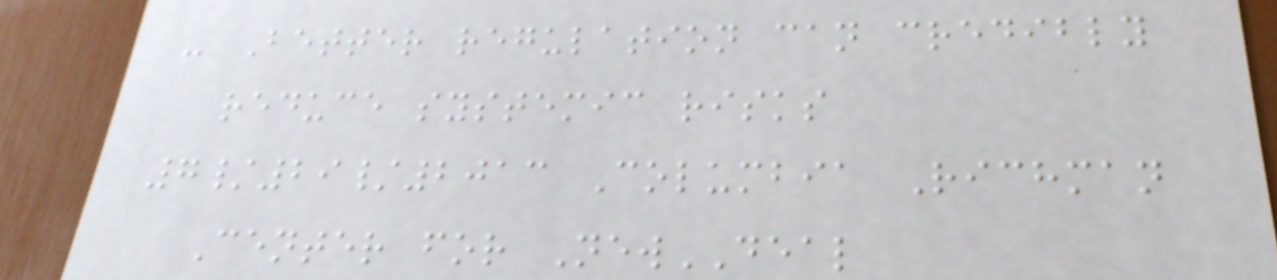- Better regulation can credibly
reduce systemic risks
7/29/2013 Columbia Richman
Center for NewDEAL
